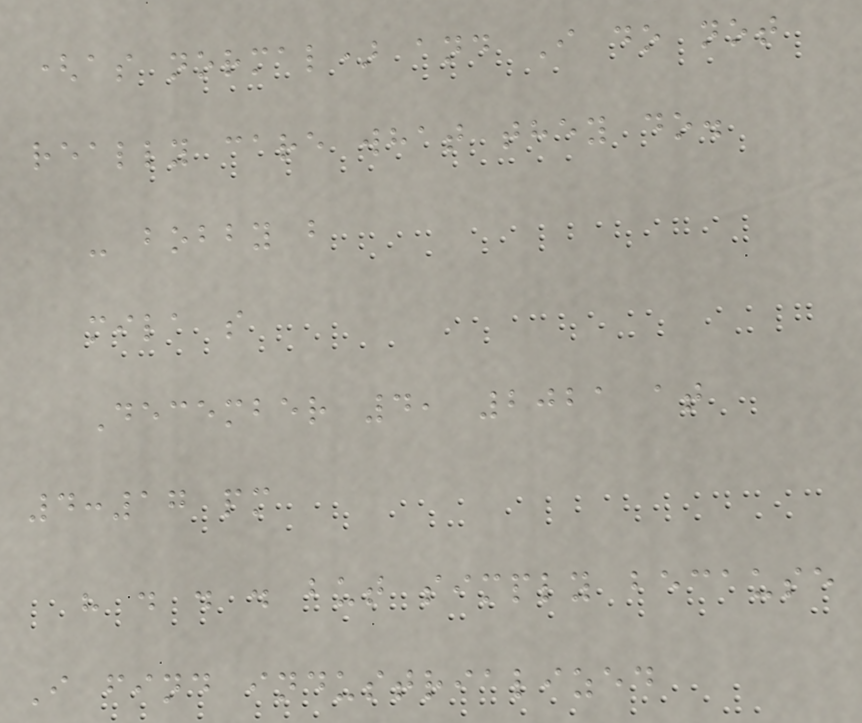(as normal) and I do not
really care what they do.
- bobby b
mila s
December 4, 2021 at
4:17 pm
" . . . but simply because
I find industrialized
